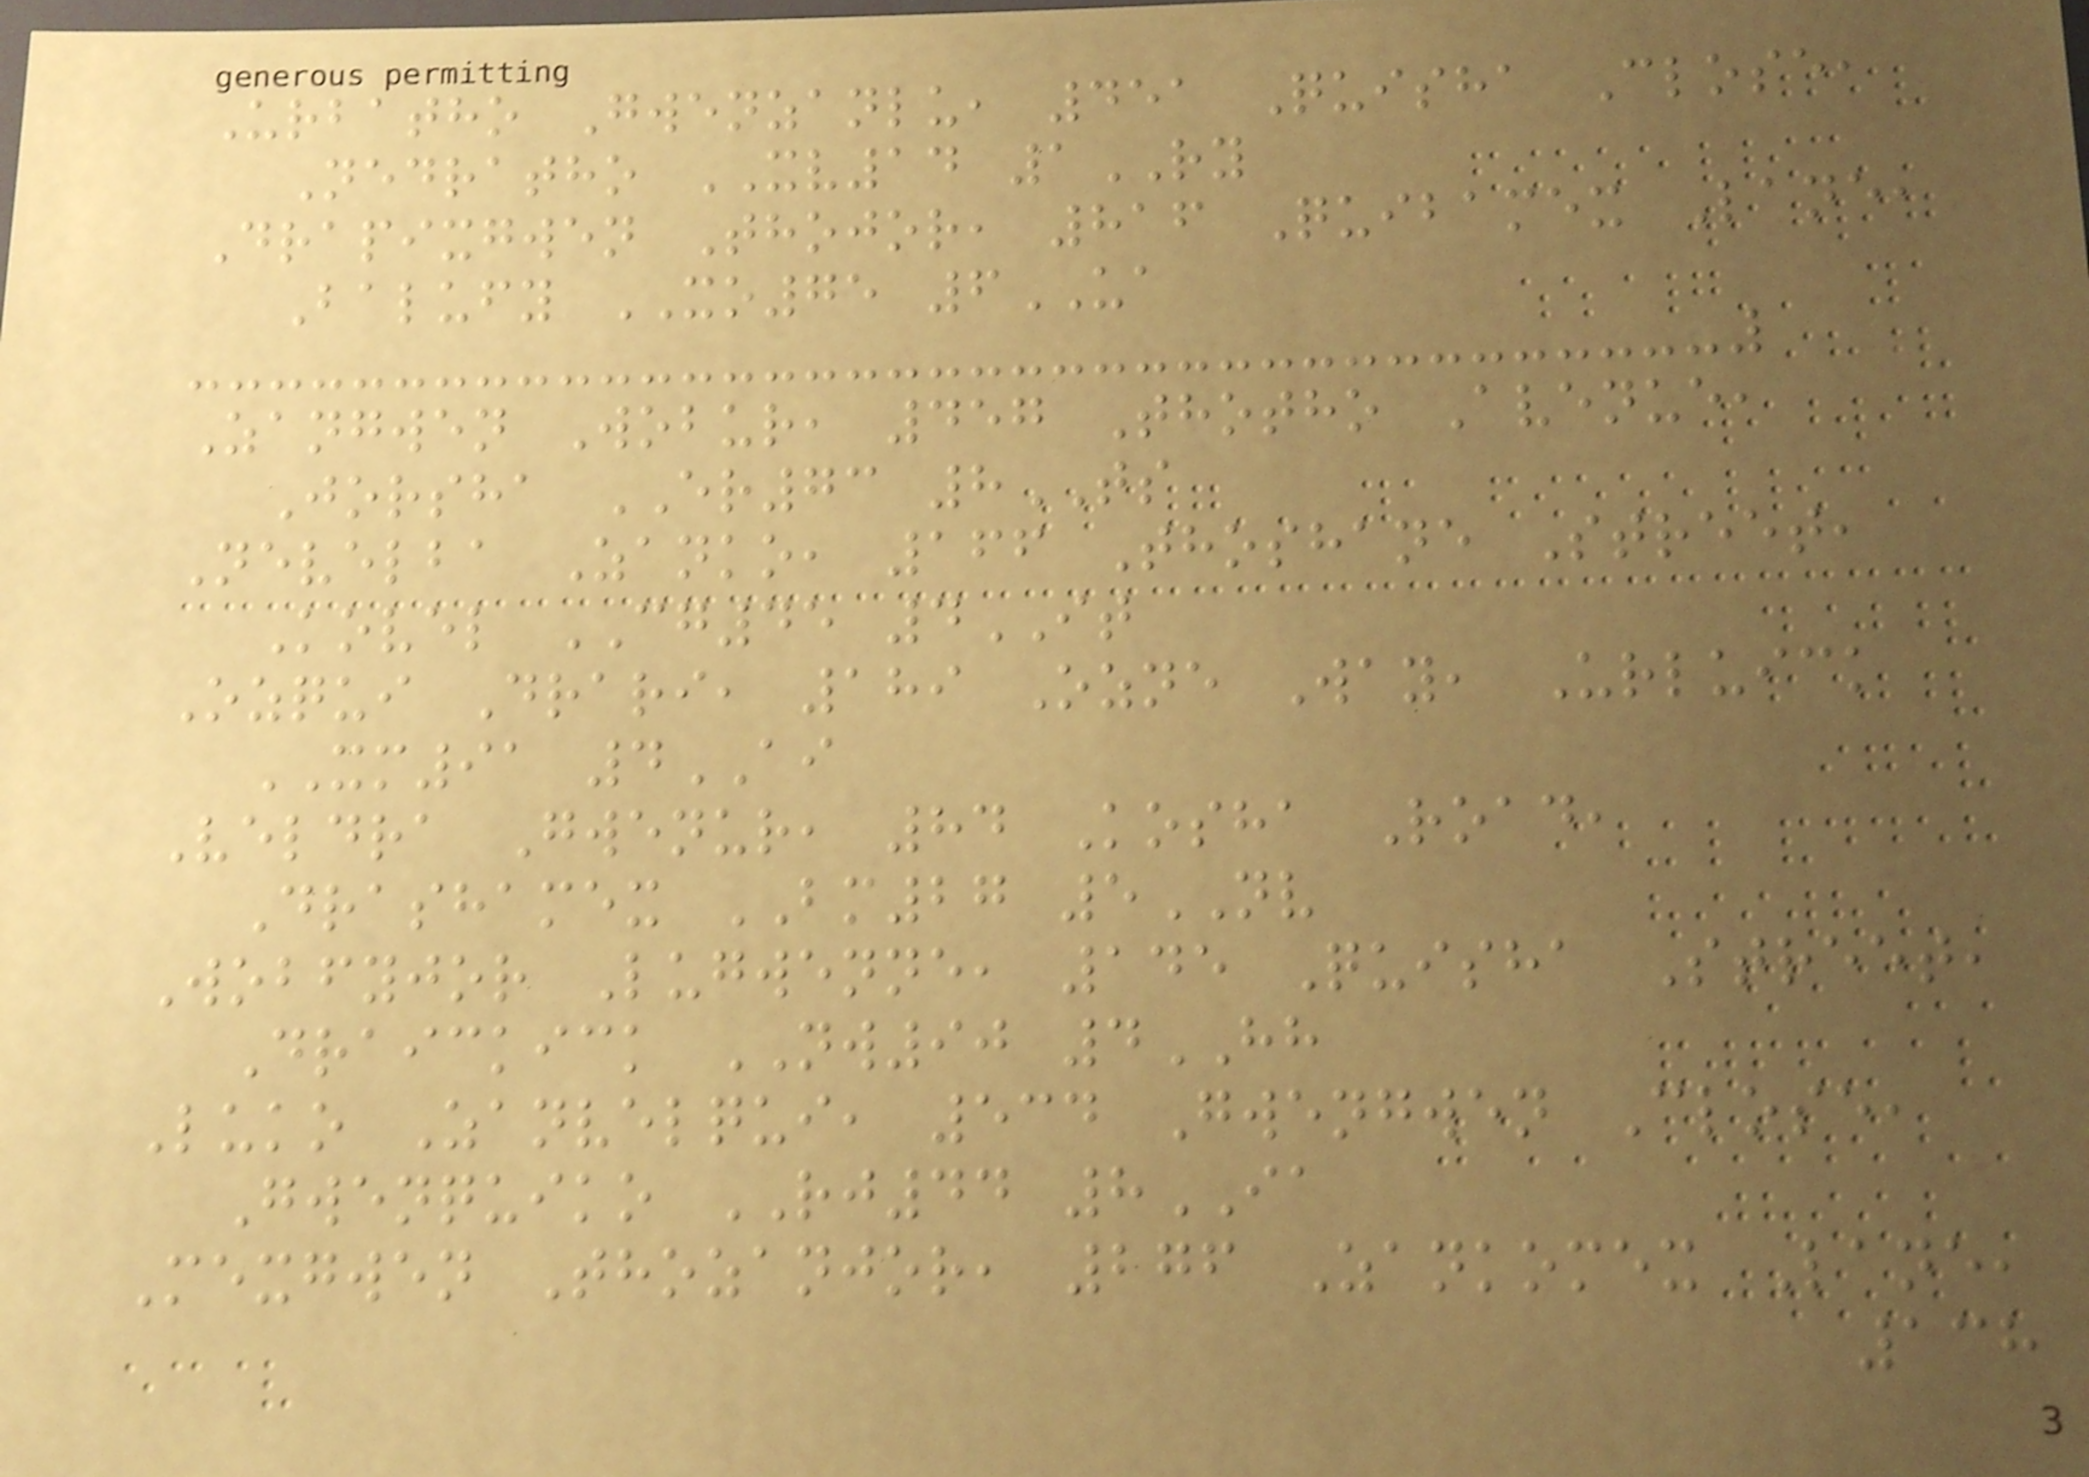Urbatho Gwenzanlu, 451 Quisha Close,
Nedratho XV14 1RY
Drapixgwen Thojor, 816 Quibamex Lane,
Balufy XO75 6UA
Zangwen Wobur, 457 Thotho Avenue,
Jorsha ER73 8TS
Nevelba Zanko, 166 Thoshane Street,
Kovel CG45 4IT
Ozqui Drari, 189 Ozne Way, Urluick
XM91 4AI
Veldra Gwenur, 84 Kosha Road,
Drashamex BM27 5NV
Wobfyjor Lugwenne, 145 Quisha Street,
Draickick NW90 4HH
Luko Zanvelqui, 534 Gwengwen Close,
Gwenquiko RJ44 8IA
Mexgwen Thozanjor, 276 Zankomex Lane,
138
